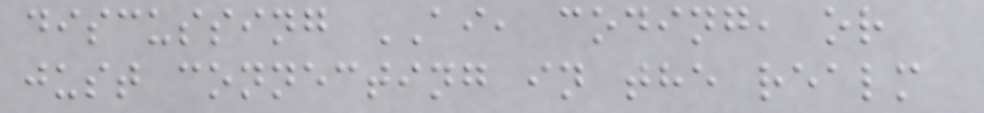discussing AI, coding, or
just connecting in the realm
